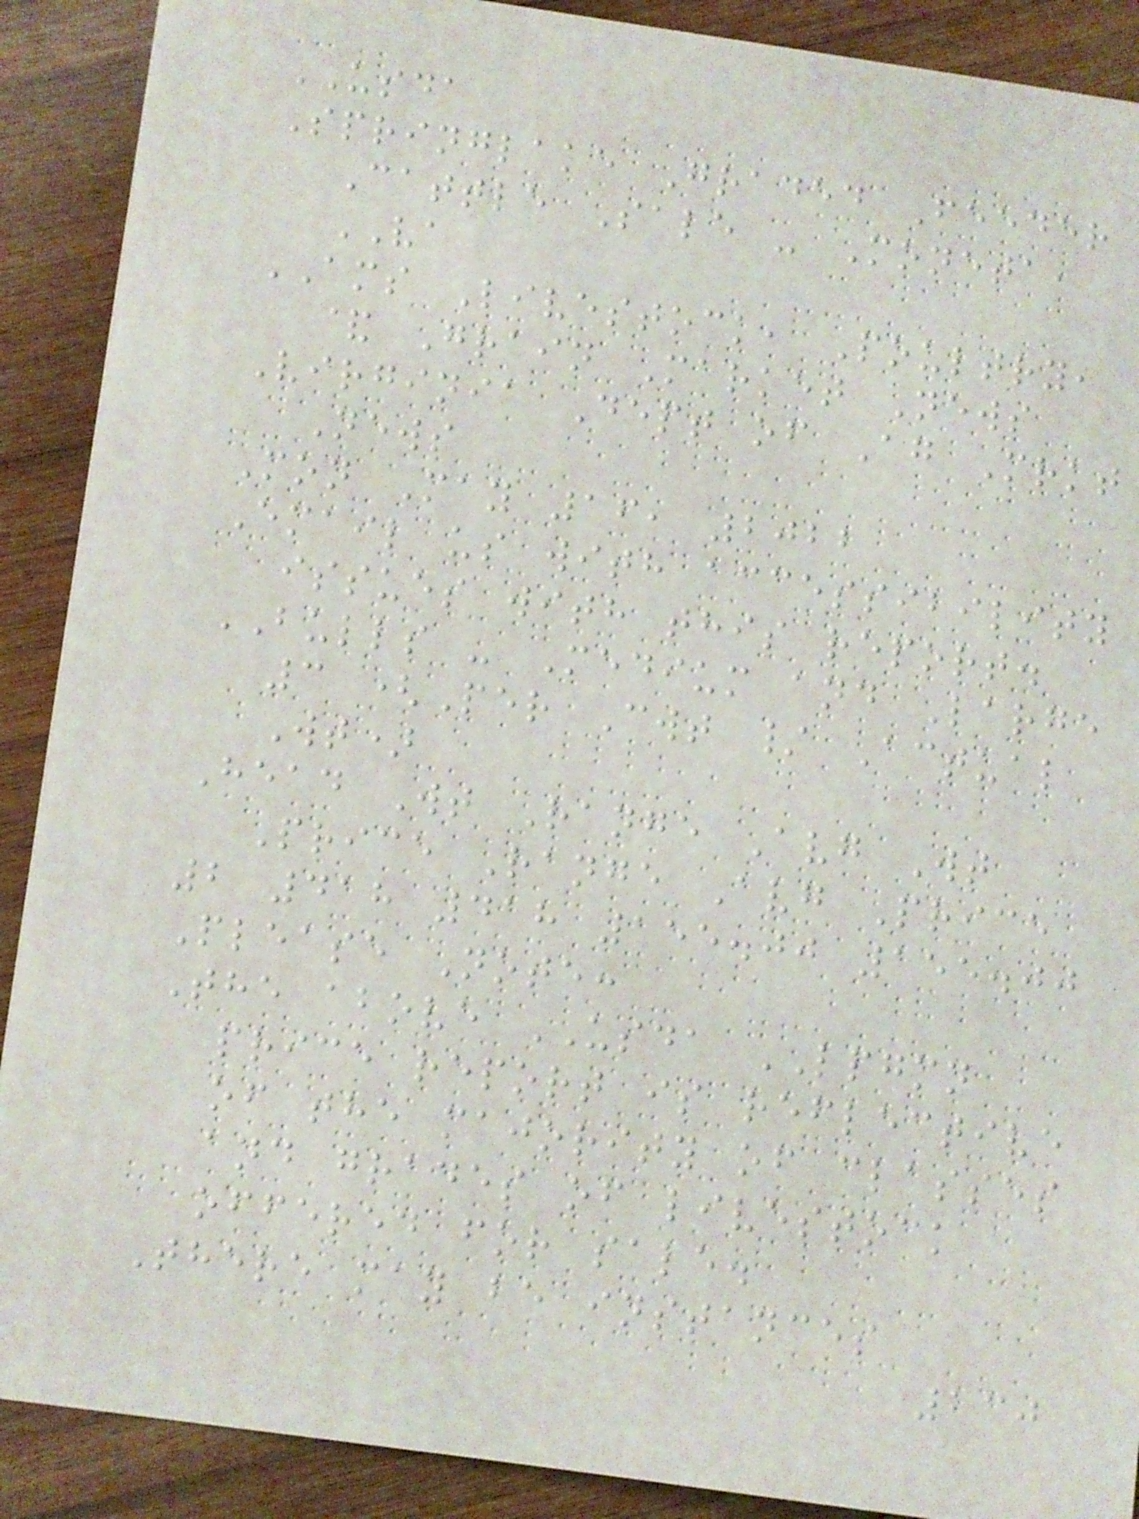USDA
Springlake Graded Feeder
Cattle Sale - Moneta,
VA
AMS Livestock, Poultry,
& Grain Market News
Virginia Dept of Ag Mrkt
News
Mon May 16, 2022
Email us with accessibility
issues with this report.
BULLS - Medium and Large
3 (Per Cwt / Actual
Wt)
Head Wt Range Avg Wt
Price Range Avg Price
2 418 418 155.00 155.00
Please Note:
The above USDA LPGMN
price report is reflective
of the majority of classes
and grades of livestock
offered for sale.
There may be instances
230
